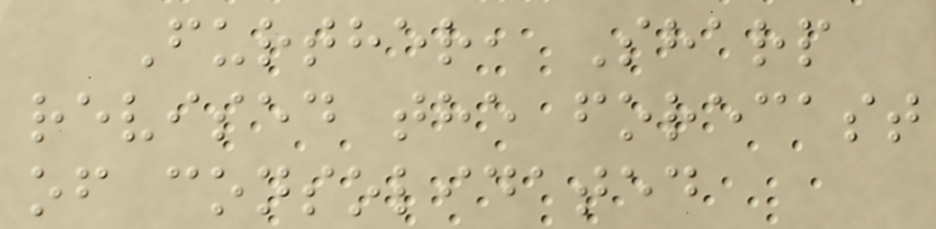Further, Sharp
revised the forecast
of consolidated
